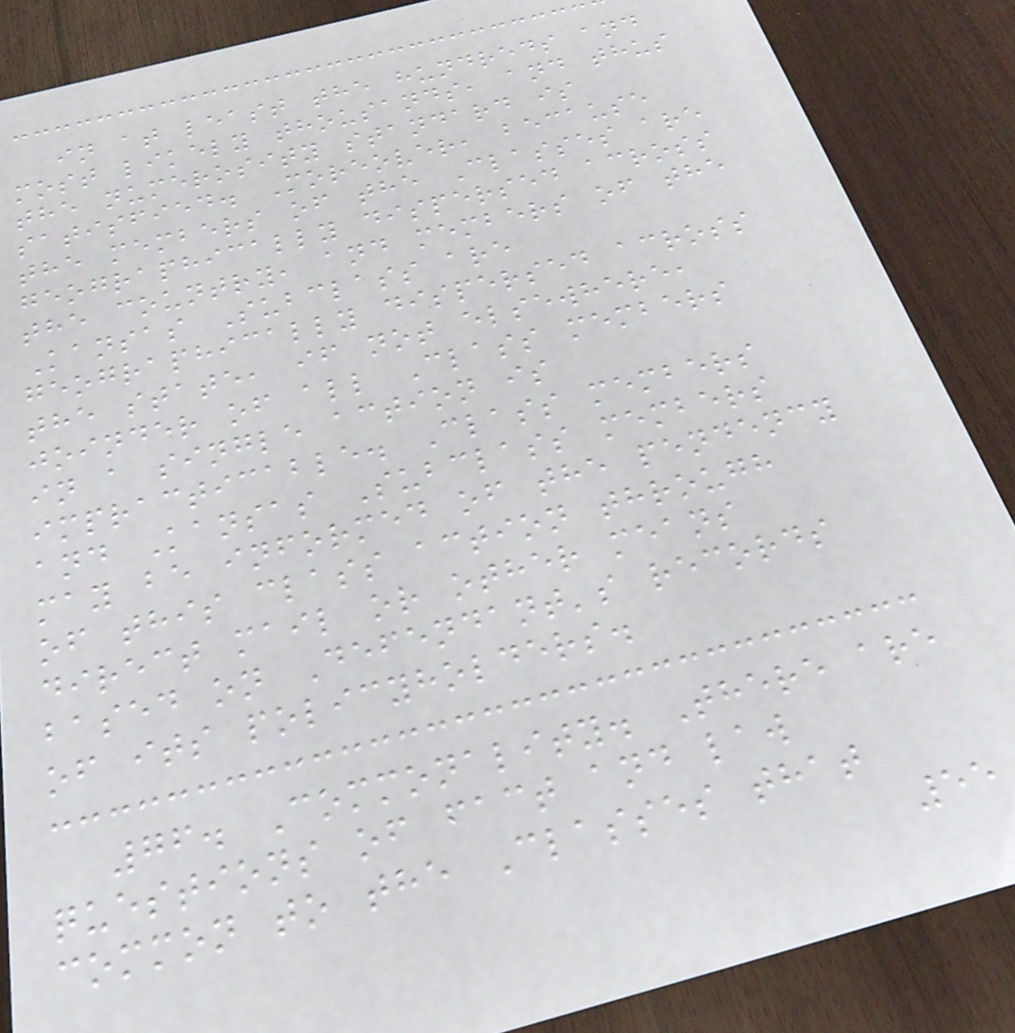in at least the hundreds and
most likely thousands, and thus
the numerosity standard is
satisfied. Moreover, because
the members of the Classes are
geographically dispersed across
the country, and members of the
Kansas Subclass are
geographically dispersed across
the state, if not elsewhere,
joinder of all Class members
in a single action is
impracticable. Class members
and Kansas Subclass members
may be informed of the pendency
of this class action through
direct mail or other means
based on Defendant's records
of its policyholders.
76. Commonality. There are
questions of fact and law
common to the Classes that
55
